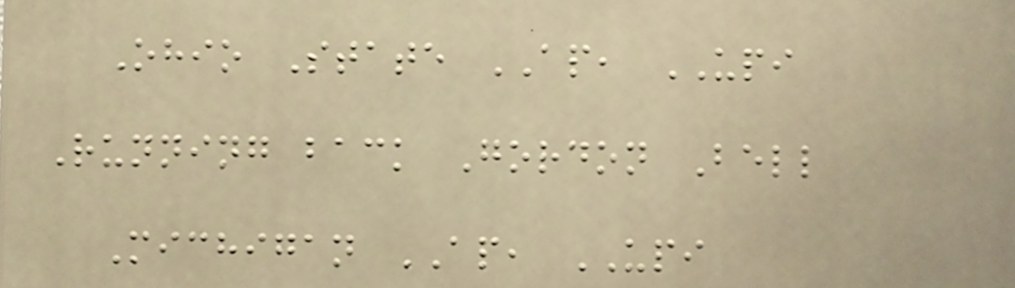Ohio State AP, UPI
Running back Gordon Bell
Michigan AP, UPI
